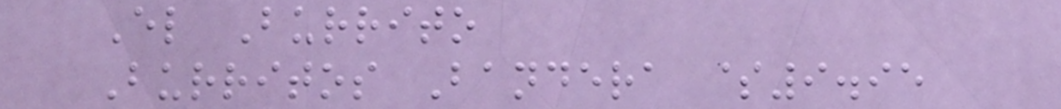El Burrito
Burritos Bandera $9.95
